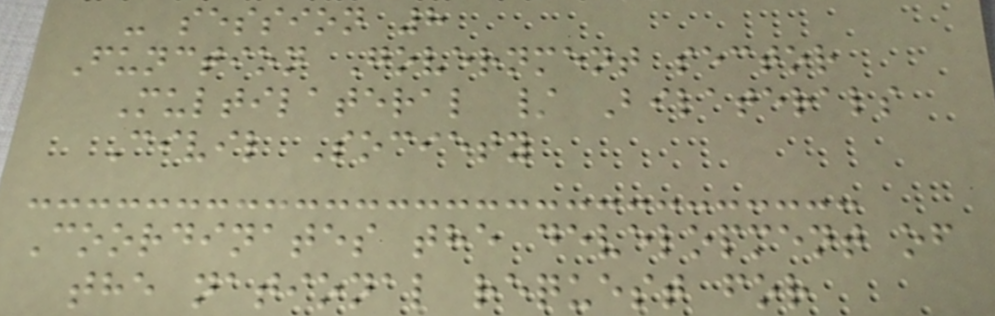- session 8
Function Government sector
Multilateral / Bilaterals
Civil Society
Coordinates the development of
the national request for
